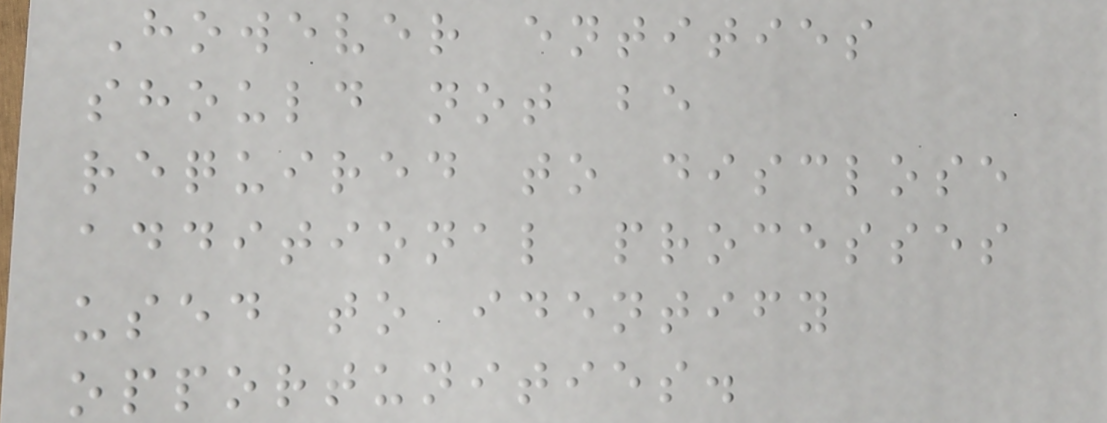However entities
should not be
required to disclose
additional processes
used to identify
opportunities.
